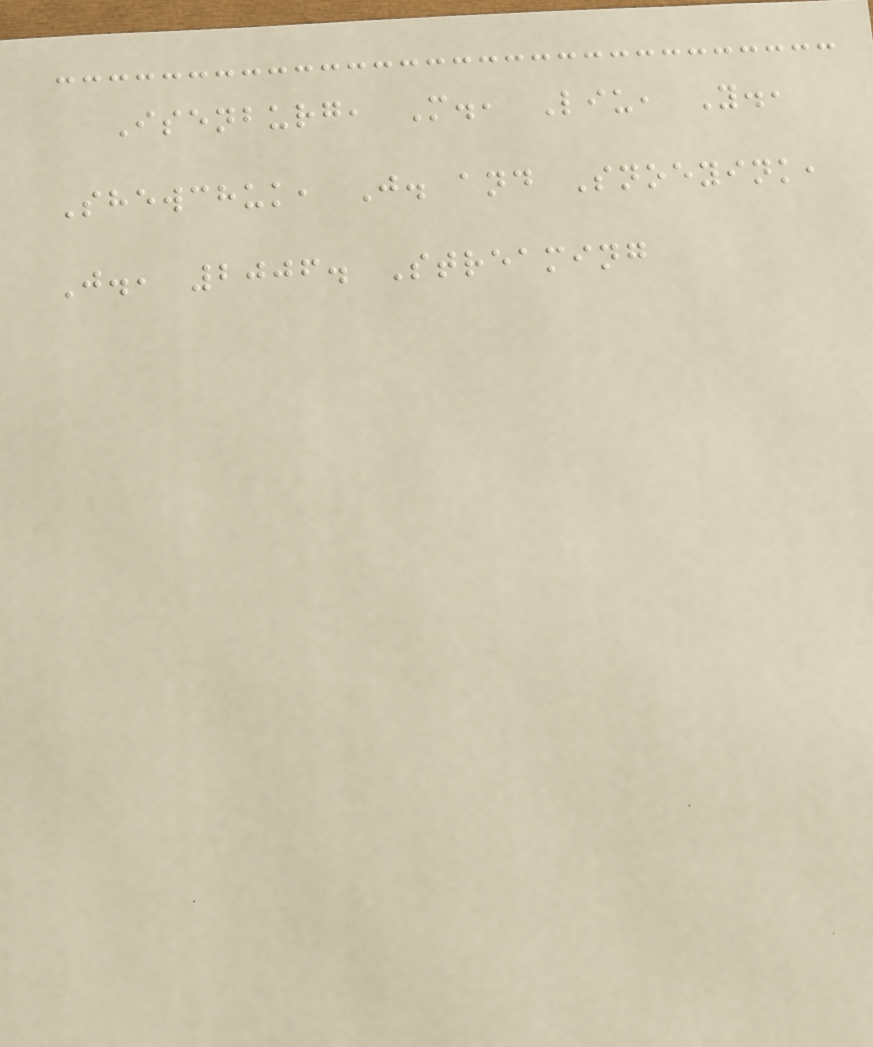Isenburg, M., Liu, Y.,
Shewchuk, J. and Snoeyink,
J., 2006. Streaming
